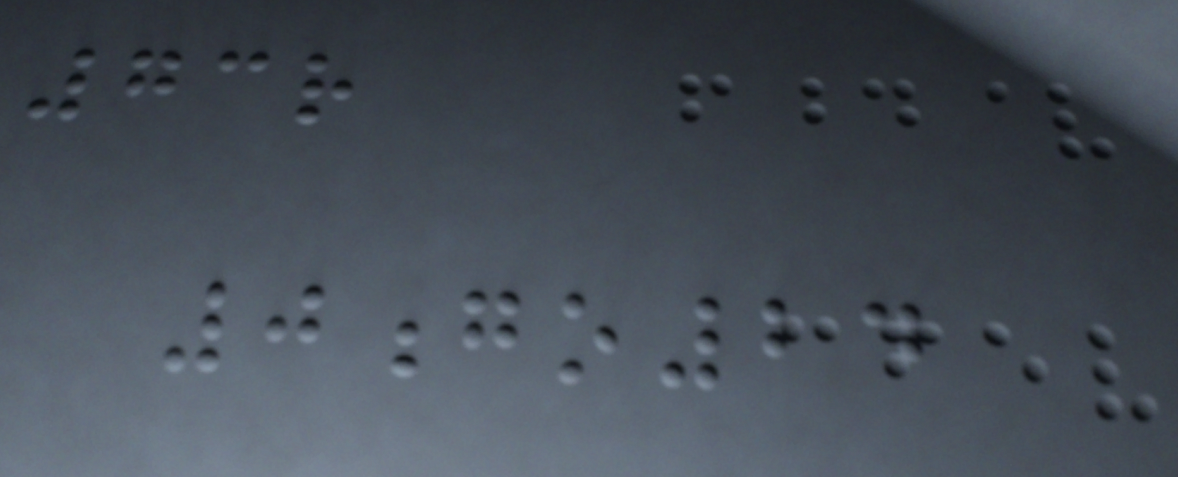73r
0go24
